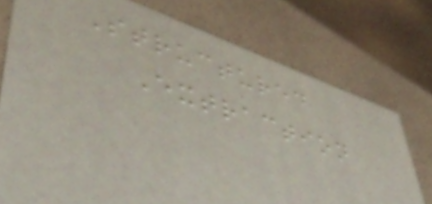Structured
Extraction
